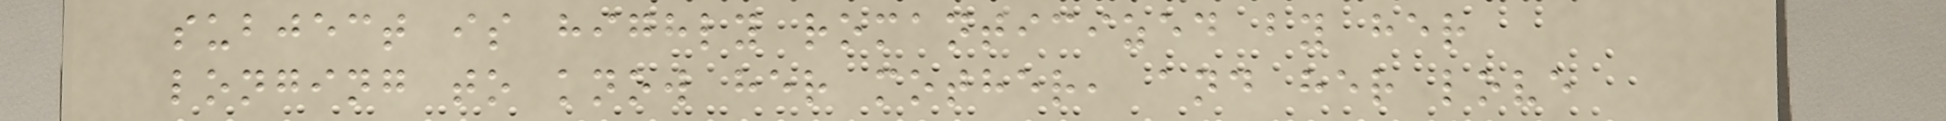subject is highly romanticized by her
longing to know her mother, and her love
